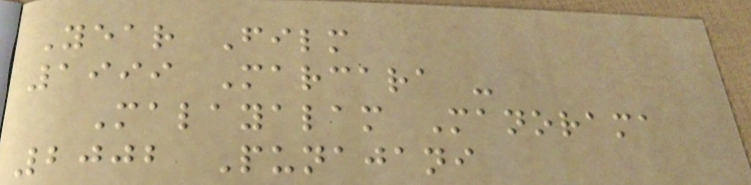Year Film
1999 Marcara -
Malayalam Manorama
2002 Punajani
